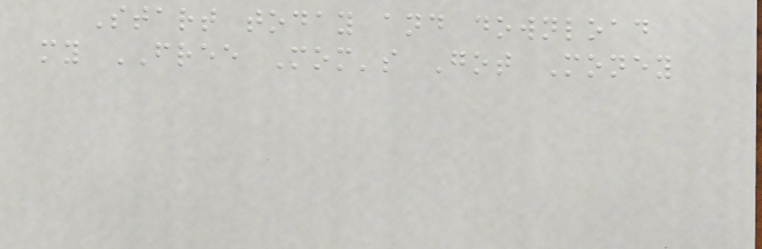Start today and download
my FREE Mom's Got Money
